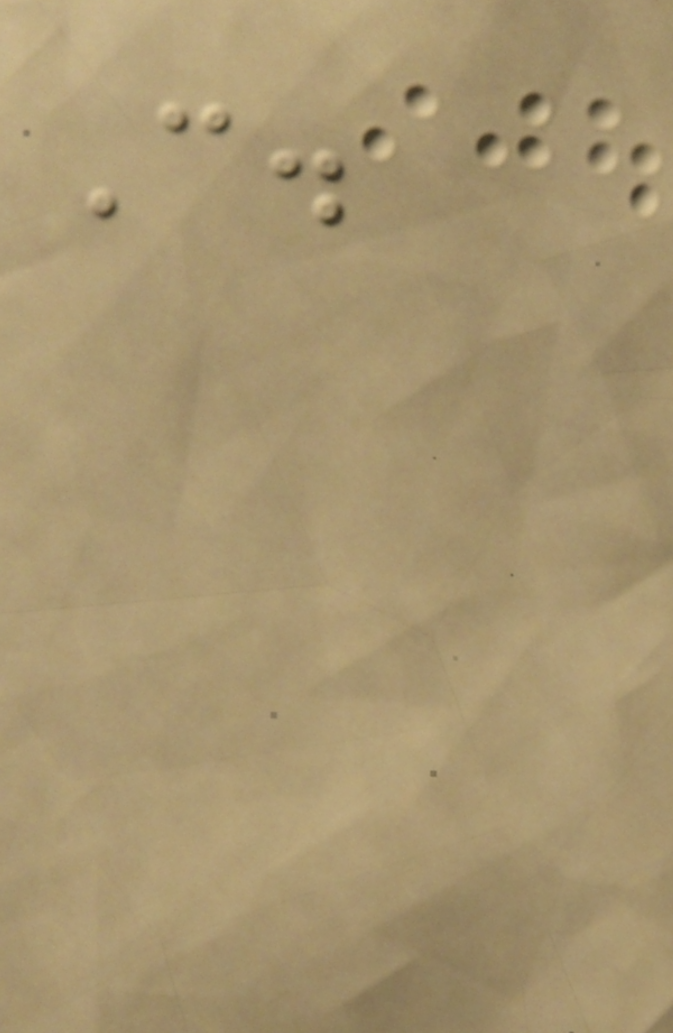C.
